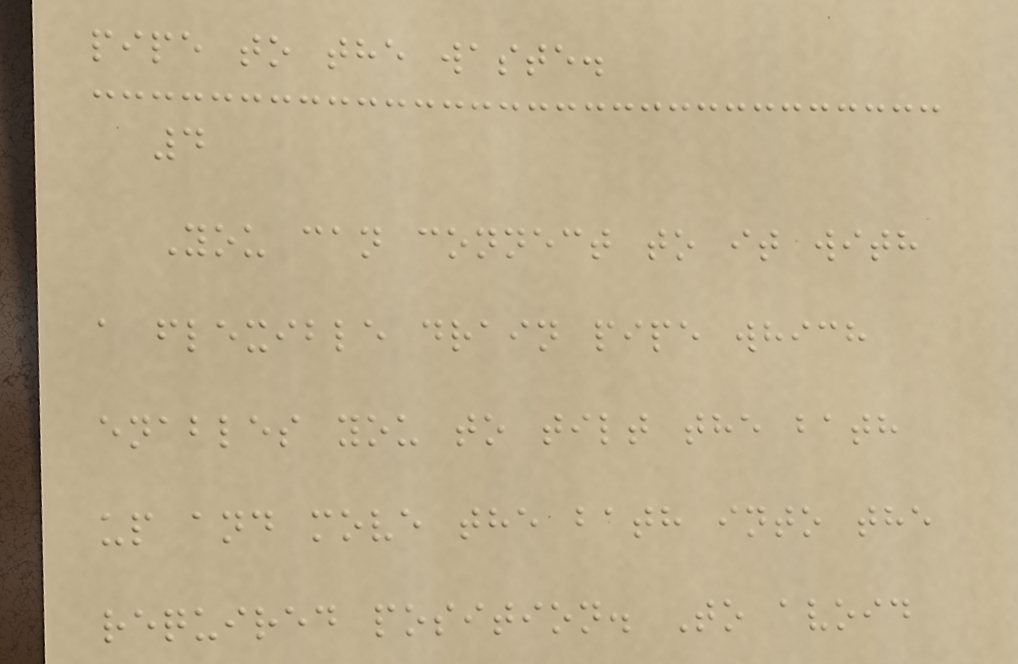pipe to the waste.
4
You can connect to it with
a flexible drain pipe which
enables you to tilt the bath
up and move the bath into the
required position. To avoid
